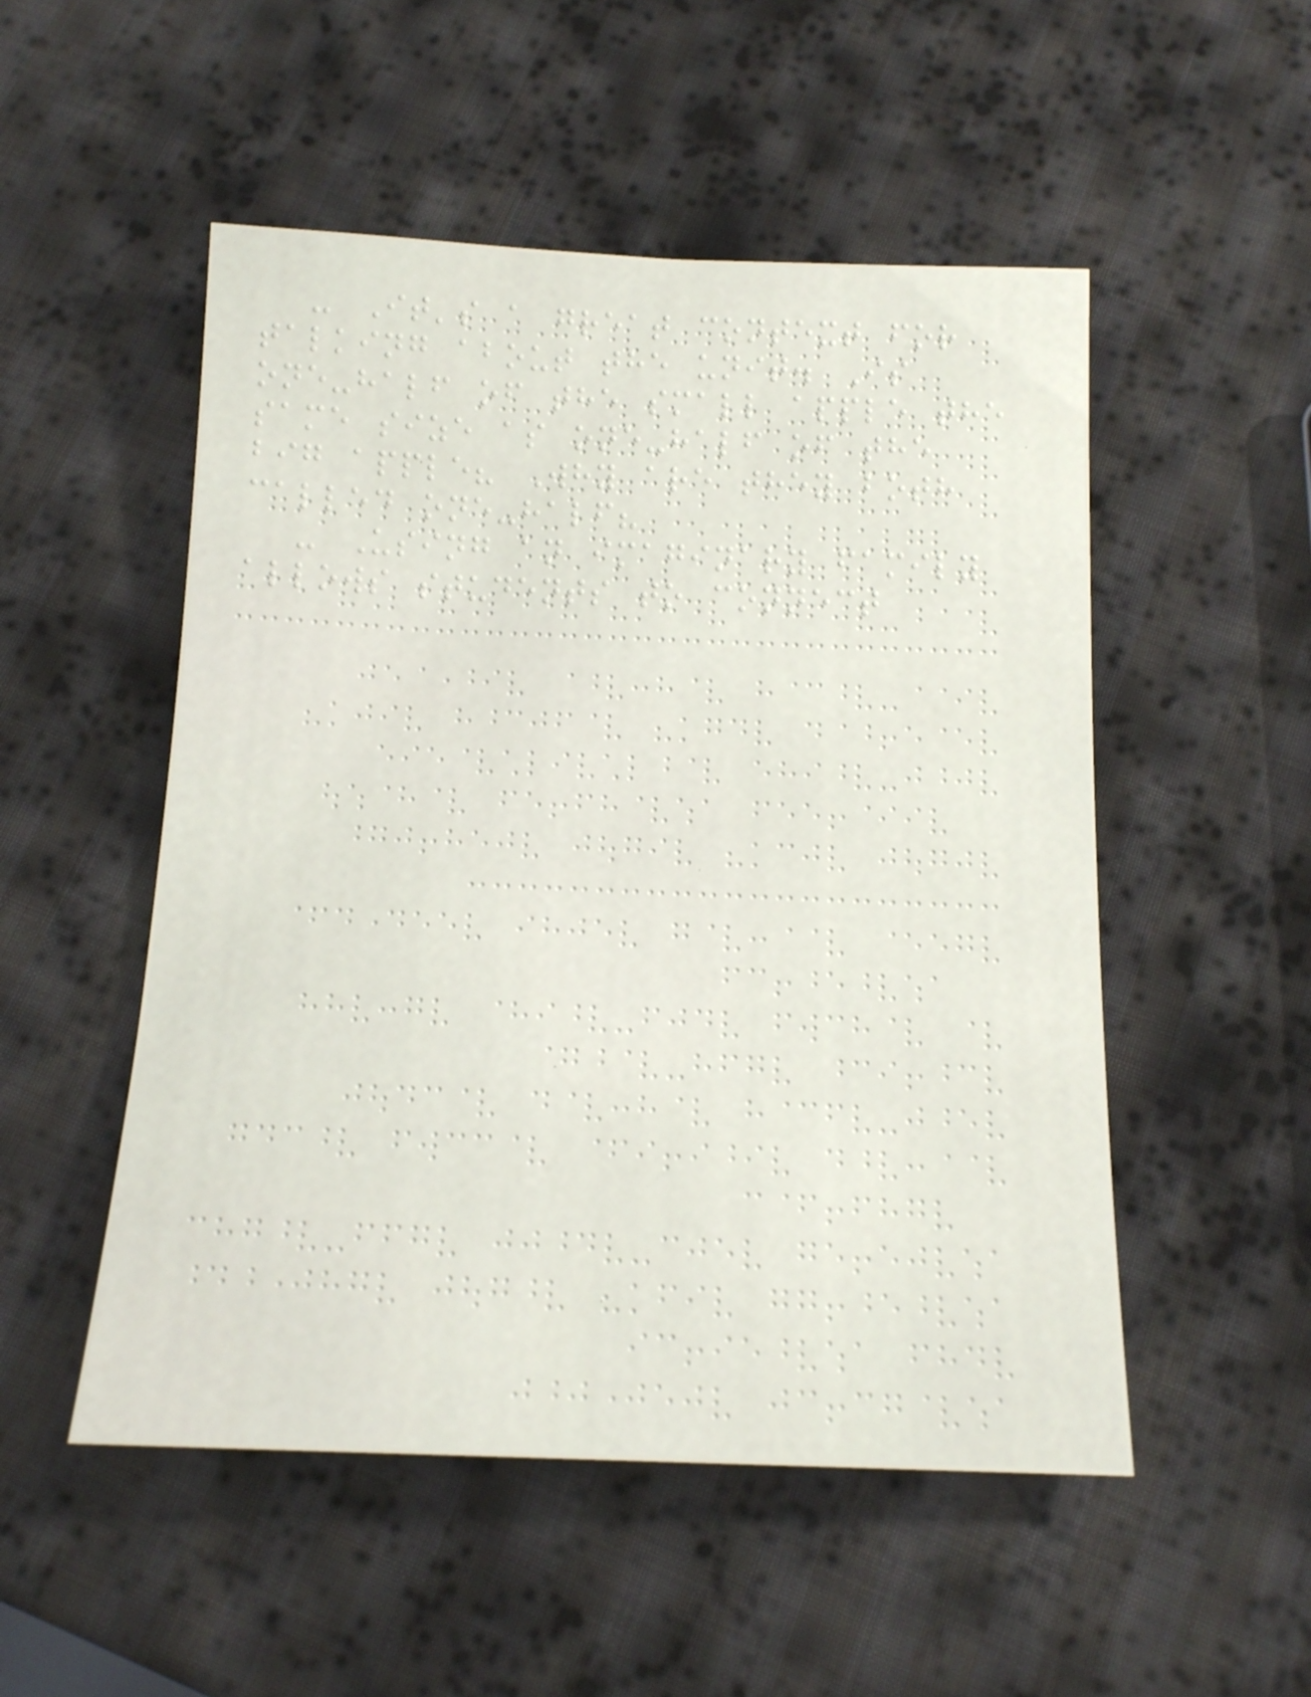- It's a great context for
talking about the unit. Is
one-half of the small apple the
same size as one-half of the
big apple? Why are they both
called one-half?
- Using an imaginary family
allows students to connect
